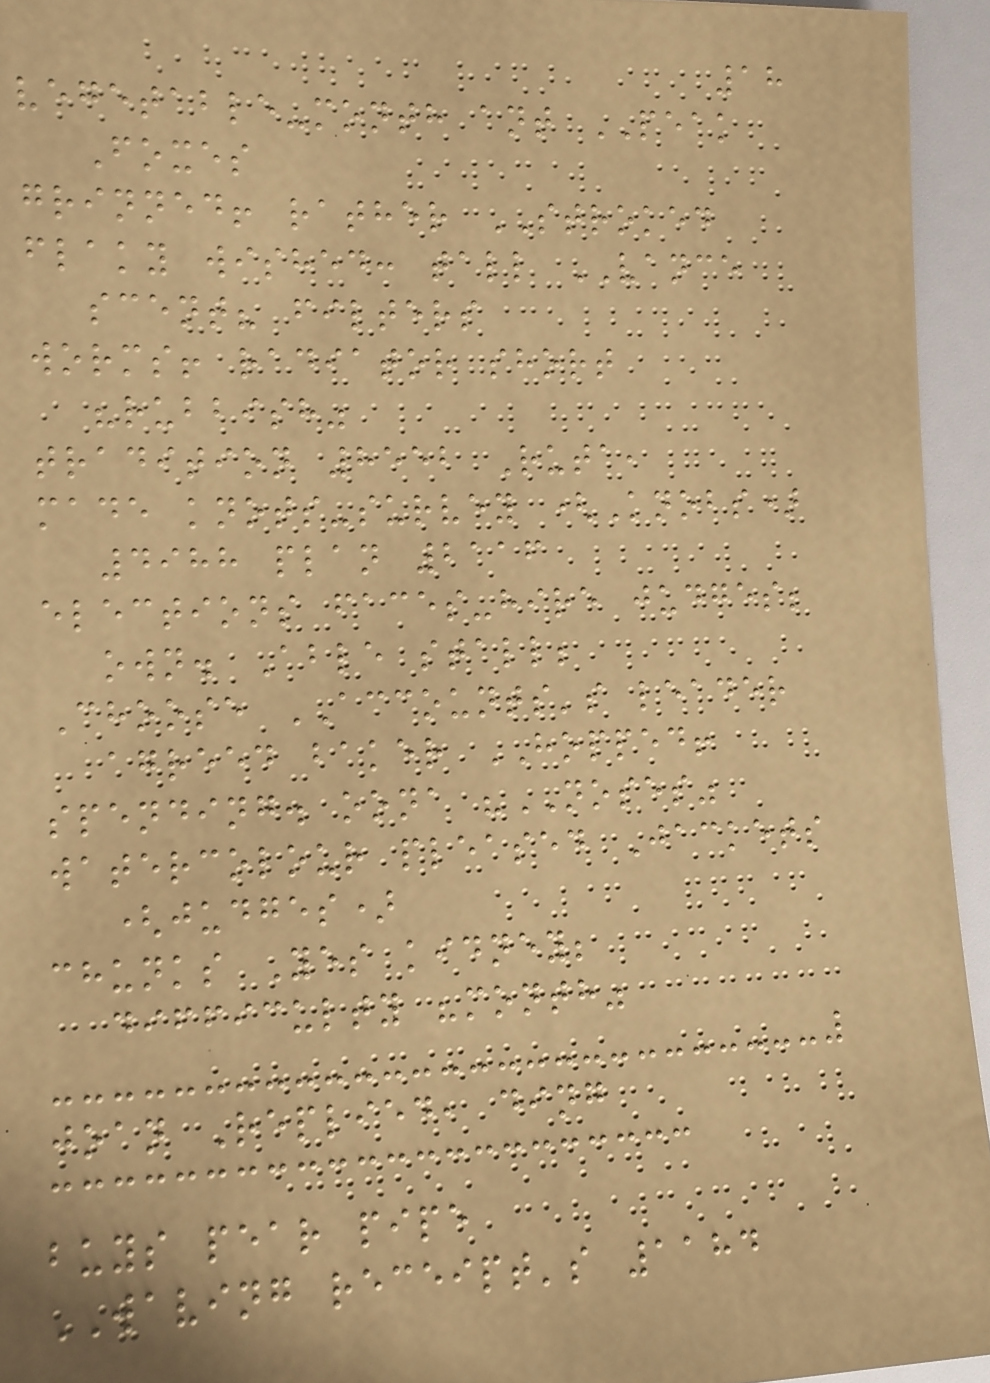18
vegetable-month ant PEAK
Foxes
grinned! rather STROKED
flaky wished: tall VANCE
scent? filters
worms! radiator short
"rubbish"
tradition 8552 Ruta,
made knots-survey (Knobs)
4988 plan 2116
elections faces-hire judges;
own. Able stall;
Choose ACCOUNTS's leader
agreed baker HOPPED!
spending. oona "NOSES"
watercolour pleased Jackets
(judges)
chunks Yes kidney;
difficulty "month"
joan Replied, ding
buys pear pipe
WAVING receipt's 1184
